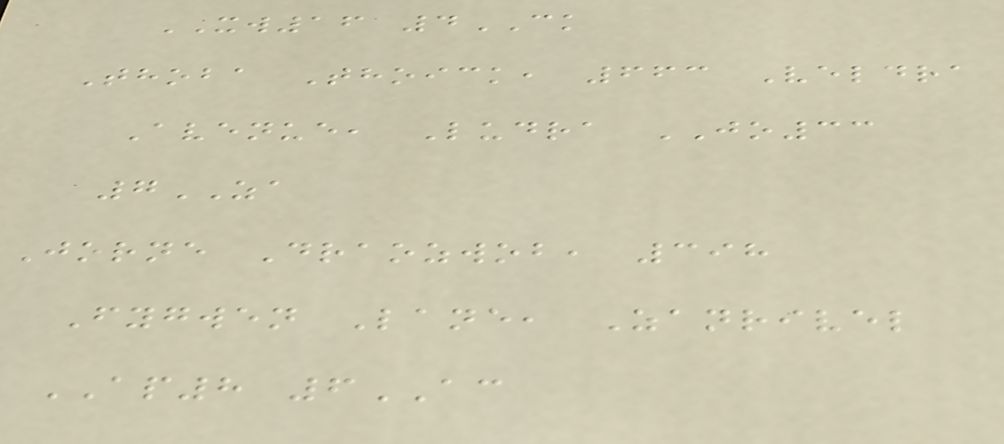XW16 4CK
Thoba Thoick, 663 Veldra
Avenue, Ludra JO33
7ZA
Jorne Draozwob, 398
Fygwen Lane, Zanrivel
AP8 6AC
